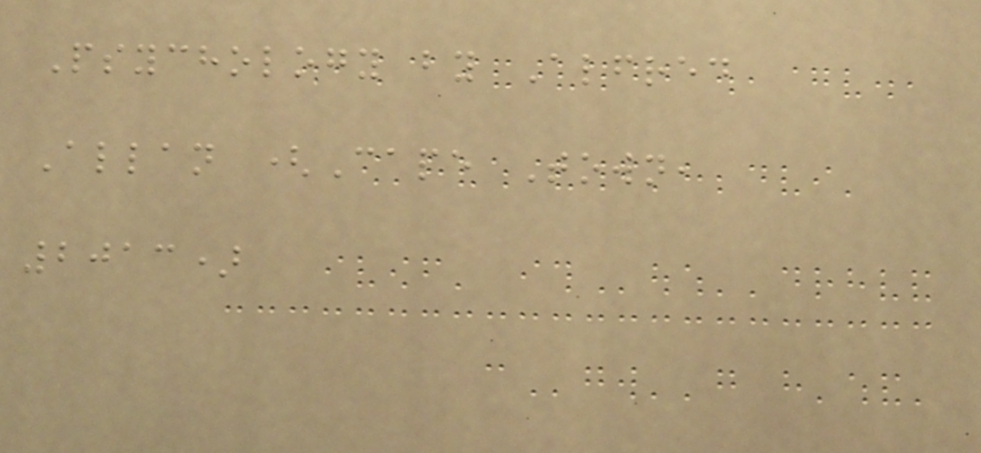Psychology by Alfred
Allan (Cape Town,
2013)
